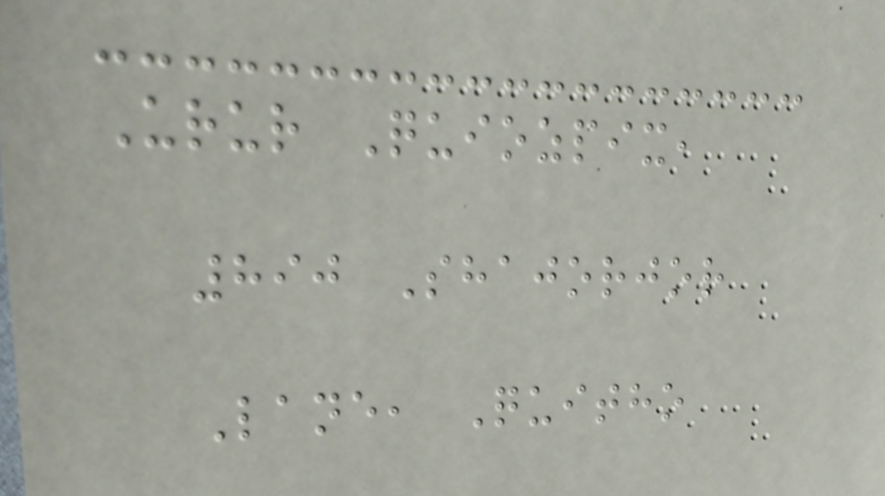Urur Quiozpix,
890 Shajorjor
Lane, Quitho
